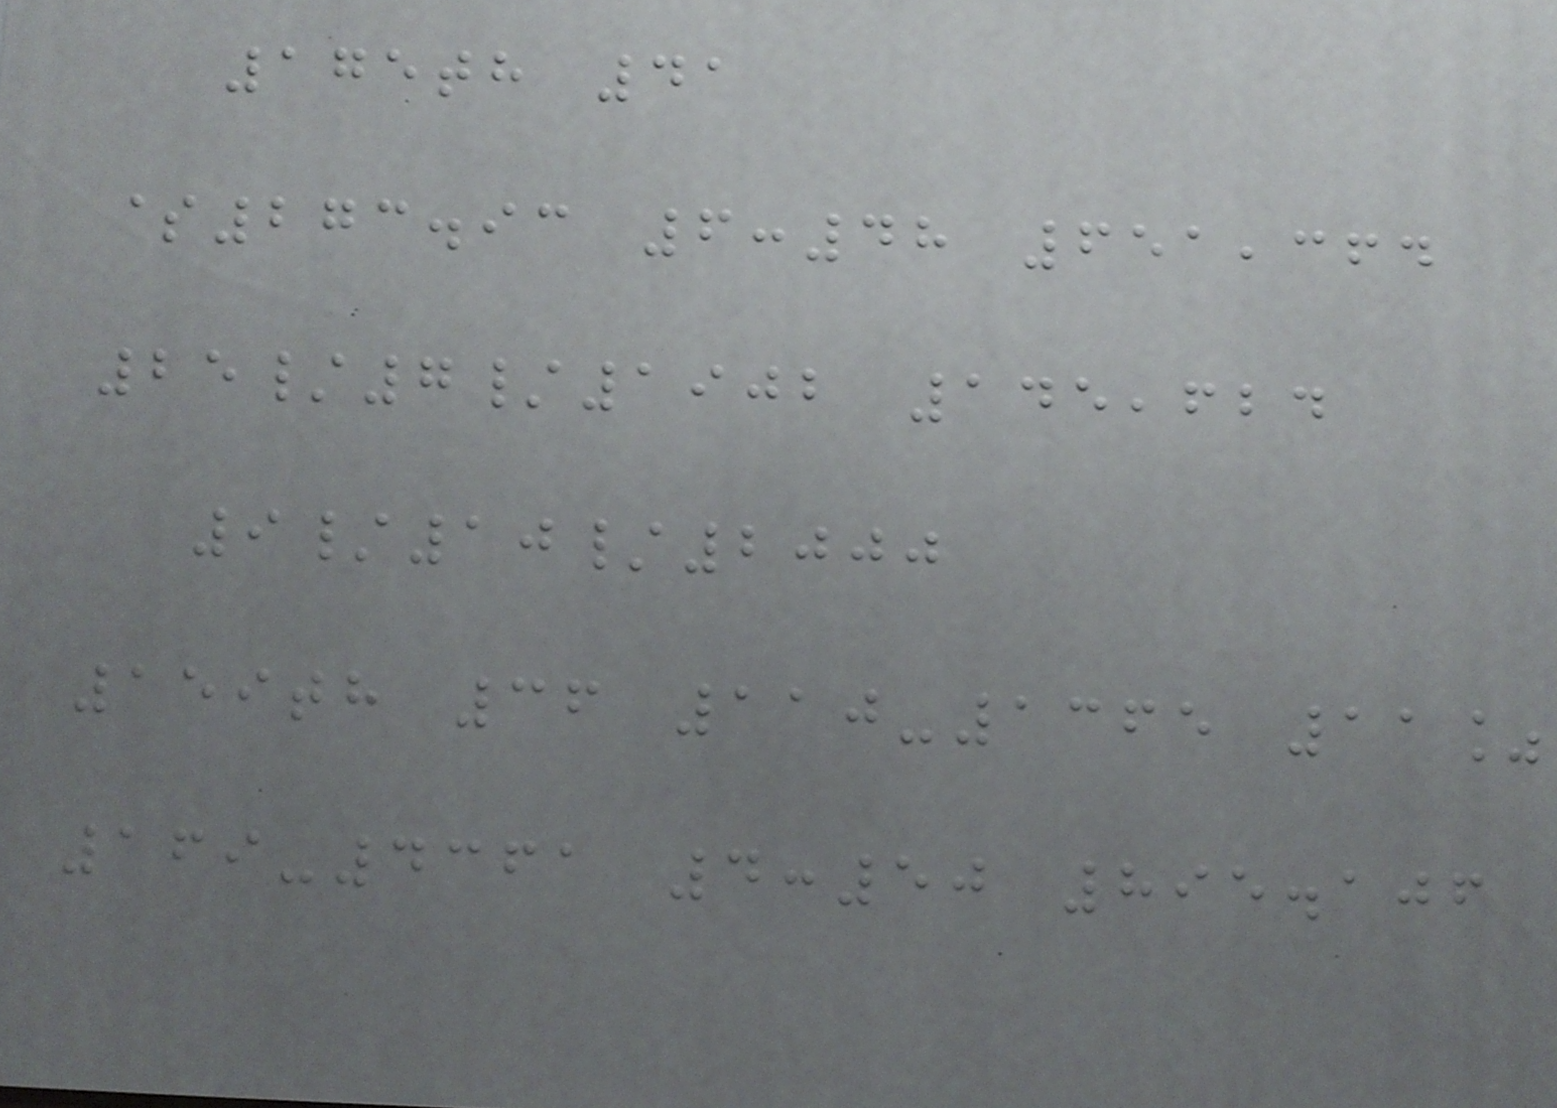175th 41
$273.93 6:48 651,364
25/7/1902 145,624
9/10/2000
159th 36 110-1365 11%
169-4361 4:50 895.106
